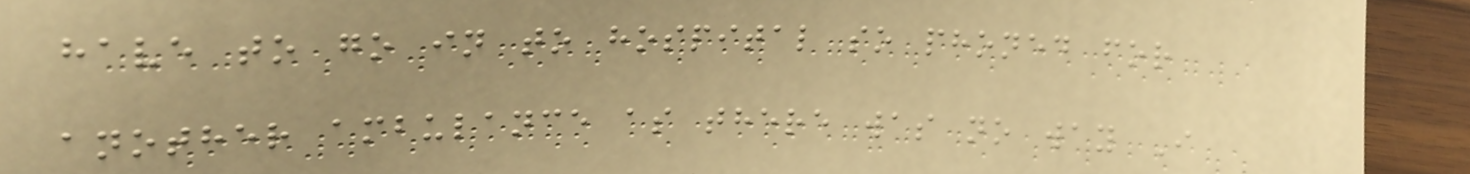have to go in to hospital so phoned for
another ambulance as there was no way I
